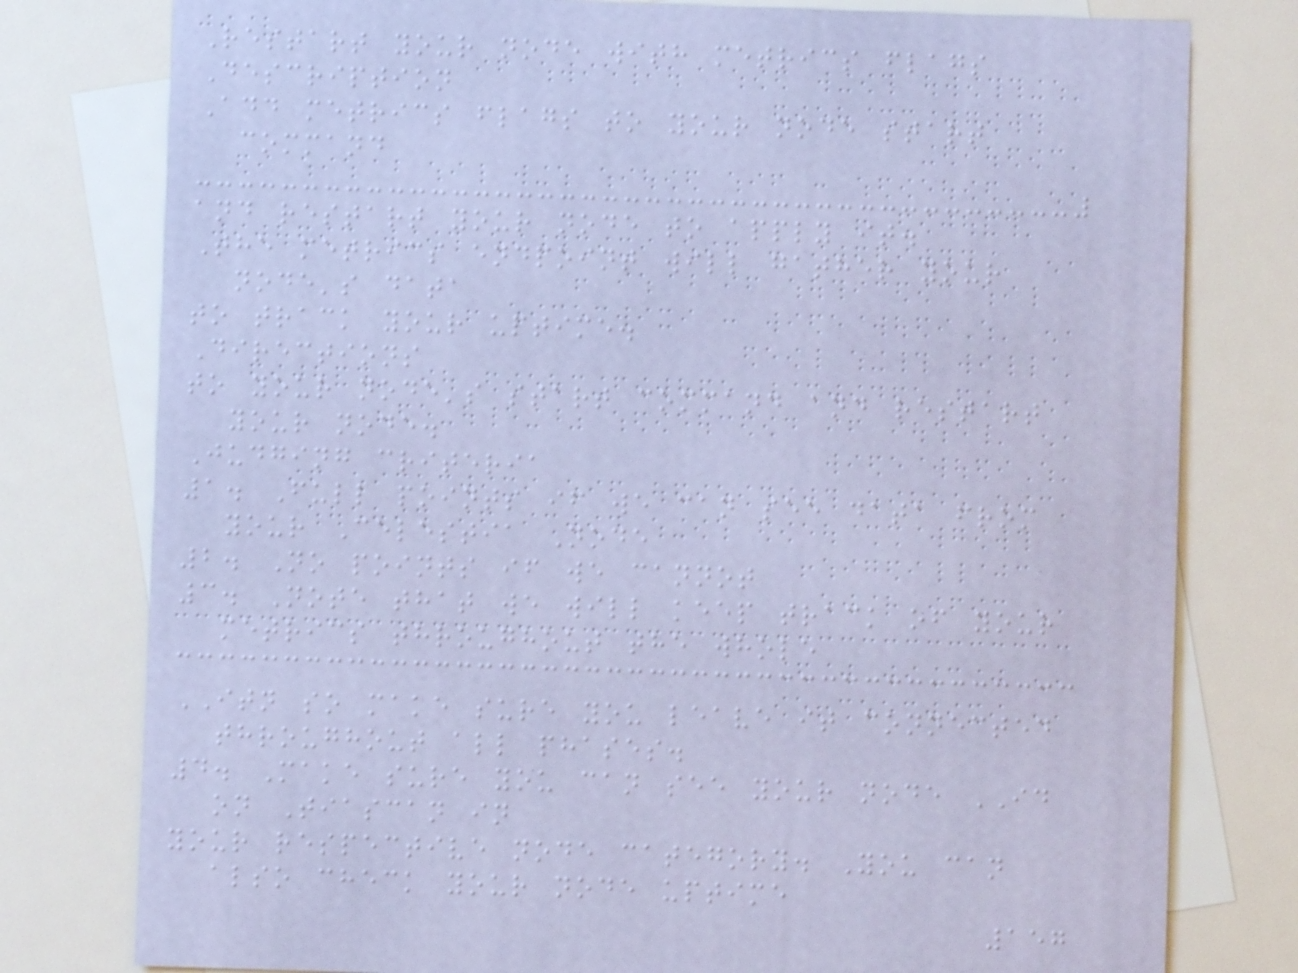Restart your node with metrics flags
Description
Add metrics flags to your node start
command
and restart your node to apply it.
The metrics endpoint will gather your
node's data
to track your uptime.
Directions
to your node's start command and restart
your node.
Judging criteria
1. Full points if we can see data from
your Celestia Node
2. No points if we cannot
3. Note that we will keep track of your
metrics throughout the whole
ITN so make sure you leave it connected
throughout all phases.
4. Make sure you can see your node ID
on Tiascan in
your respective node category. You can
also check your node uptime
157
